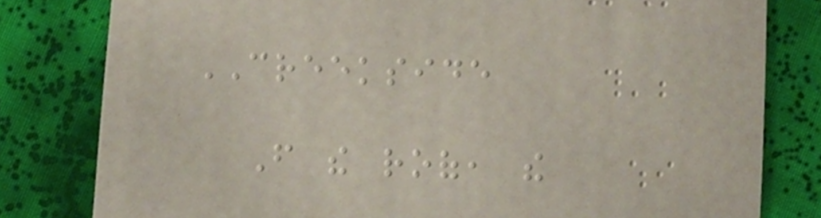CREEKSIDE
From the roof, the
